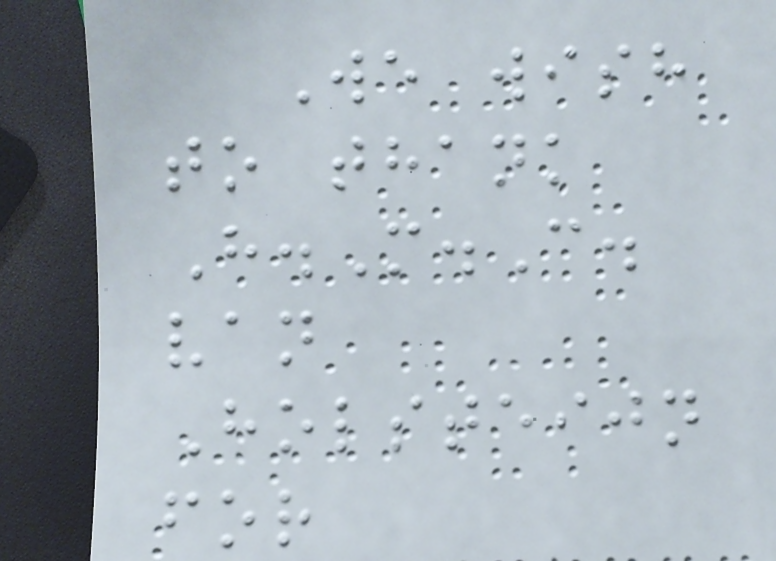We wish
to thank
H.M.C.
van
Holsteijn
for
